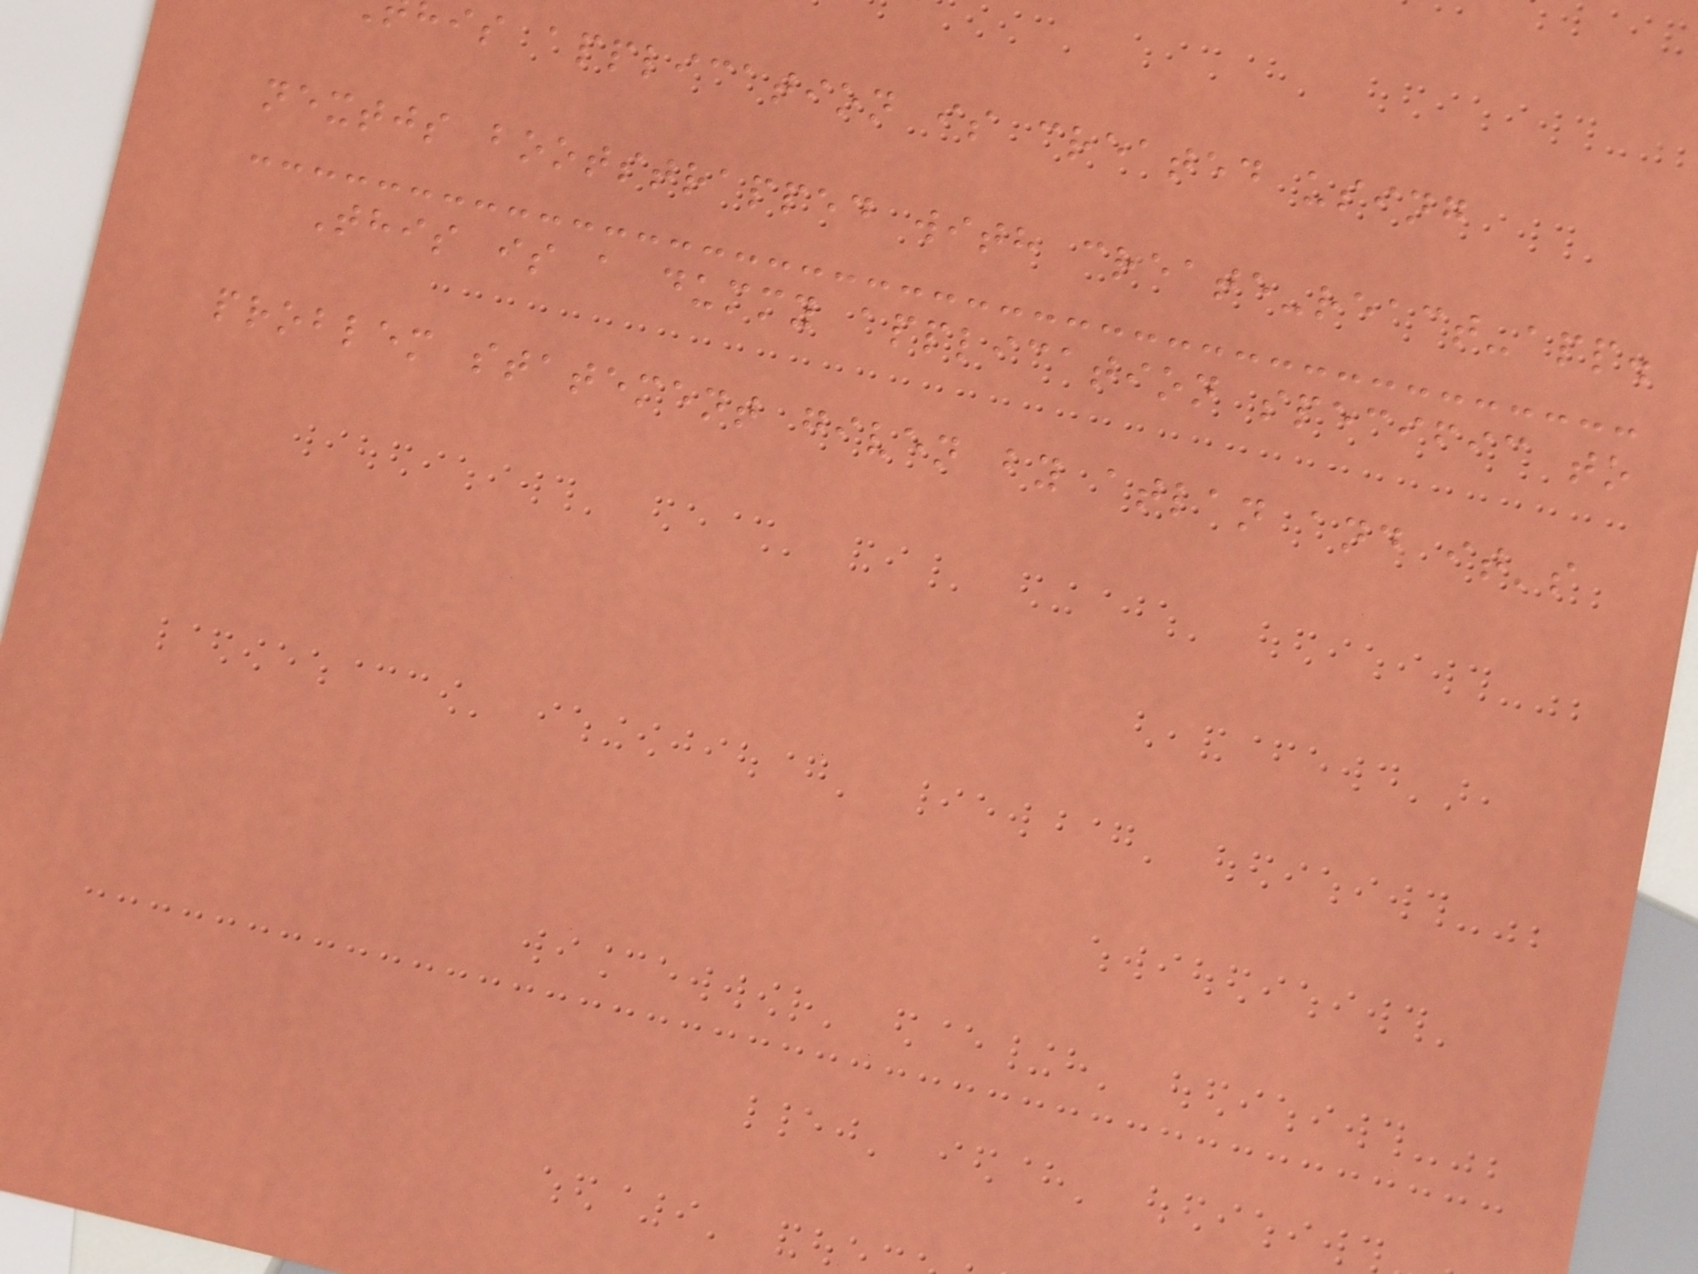is application is created using
nextjs bootstrapped with create-react-app.
This is a dummy application specific to
problem statement given by atlan and it's
